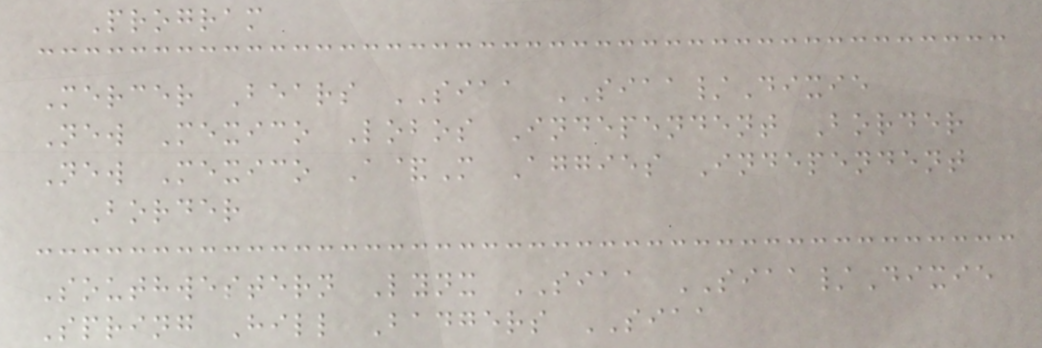Program
Mercer Bears SIAA SIAA/Dixie
New Mexico Lobos Independent Border
New Mexico A&M Aggies Independent
Border
Southwestern Lynx SIAA SIAA/Dixie
Spring Hill Badgers SIAA
